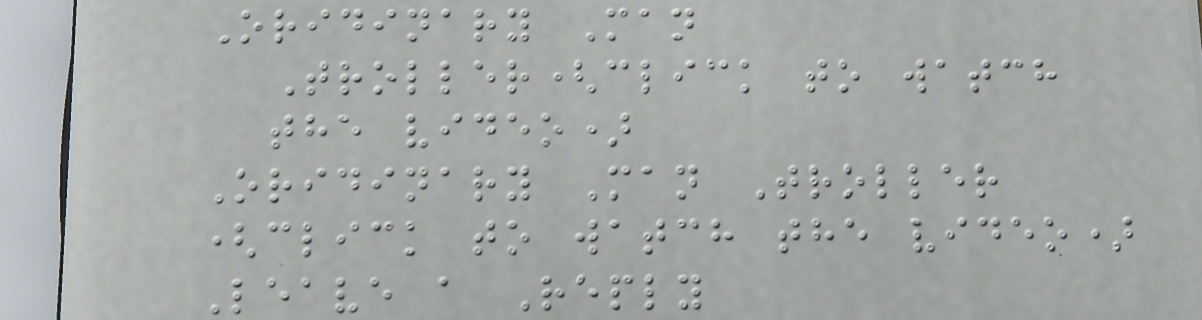Oridinary Man
Troller(click to watch
the video)
Oridinary Man Troller
(click to watch the video)
Leave a Reply
